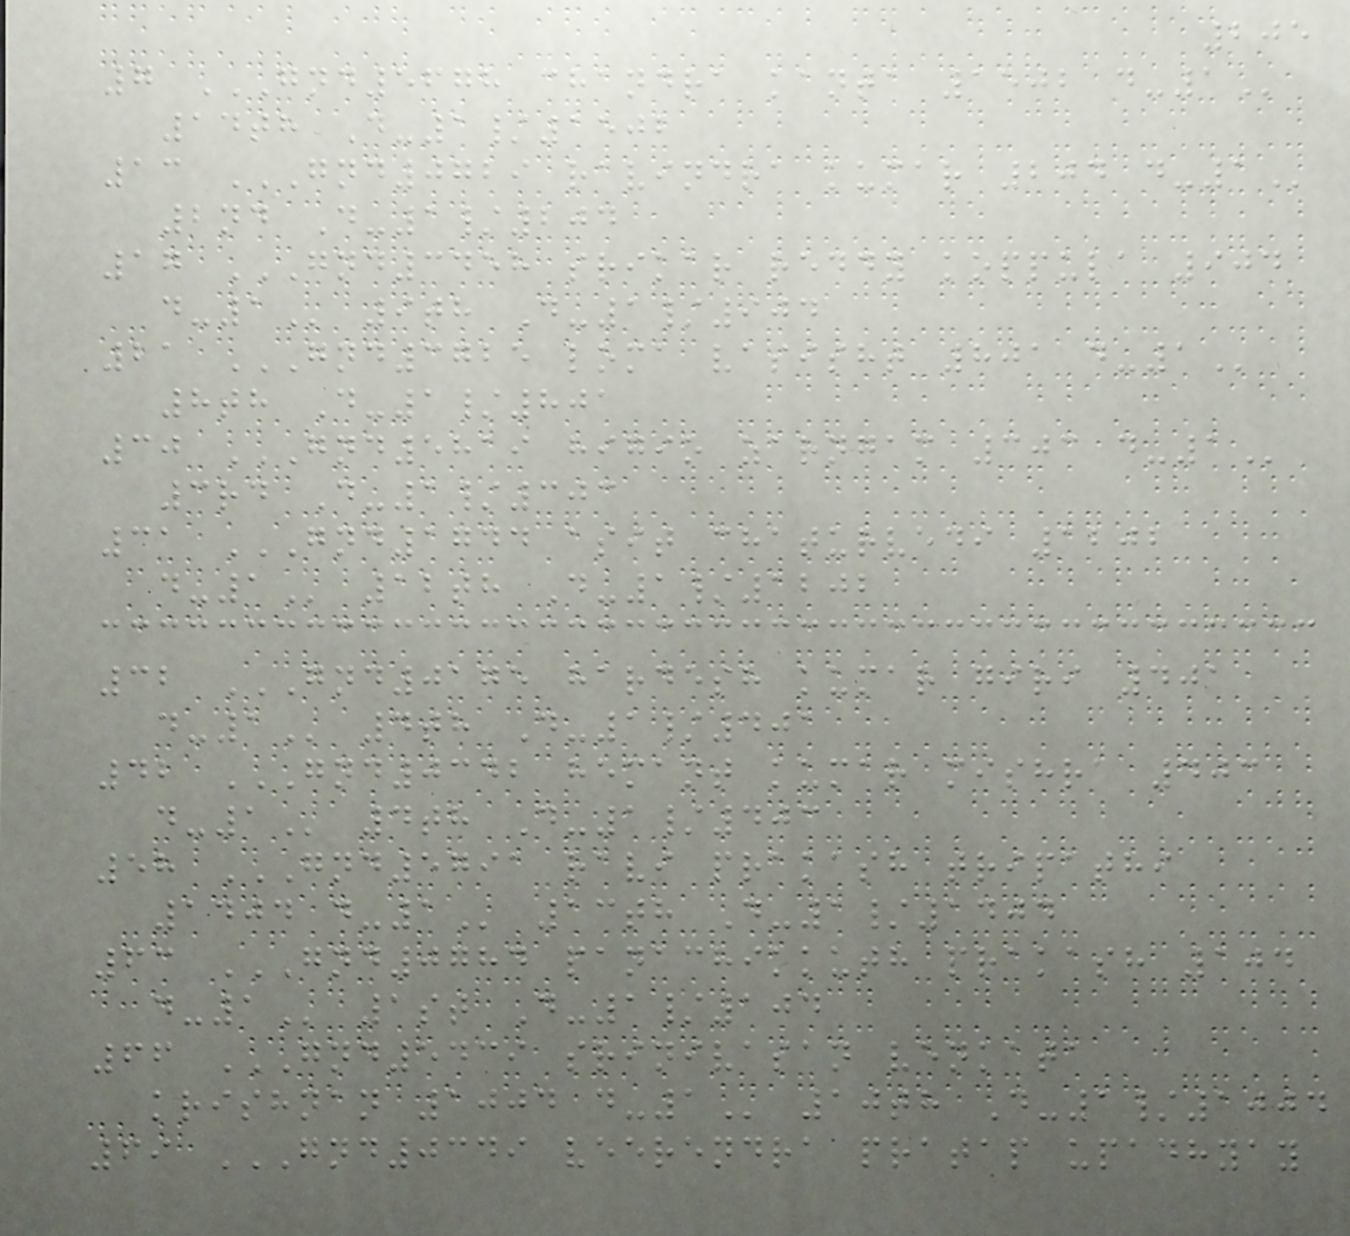205
7 GND5678 CHANDRA KANTA 1502 D-1
14th D-1/1502
13 GND0729 RAVINDRA KUMAR 204 D-1
2nd D-1/204
17 GND3458 SRIKAR REDDY KOPPULA 904
D-1 9th D-1/904
21 GND3725 LOMA VASISHT 801 D-1
8th D-1/801
30 GND5819 HIGIO ZARNGAM 303 D-1
3rd D-1/303
31 GND1744 ASIT CHATURVEDI 1202
D-1 12th D-1/1202
32 GND0175 HARDESH KUMAR GIRI 401
D-1 4th D-1/401
42 GND0342 HEMANT KUMAR MISHRA 403
D-1 4th D-1/403
58 GND5791 RAVI PRAKASH TRIPATHI
1404 D-1 13th D-1/1404
63 GND0784 PANACHIKKUTH PRAKASH 104
D-1 1st D-1/104
66 GND5439 SRINIVASAN VENKATA
KRISHNAN 1004 D-1 10th D-1/1004
69 GND0349 VEERENDRA PRATAP UPADHYAY
